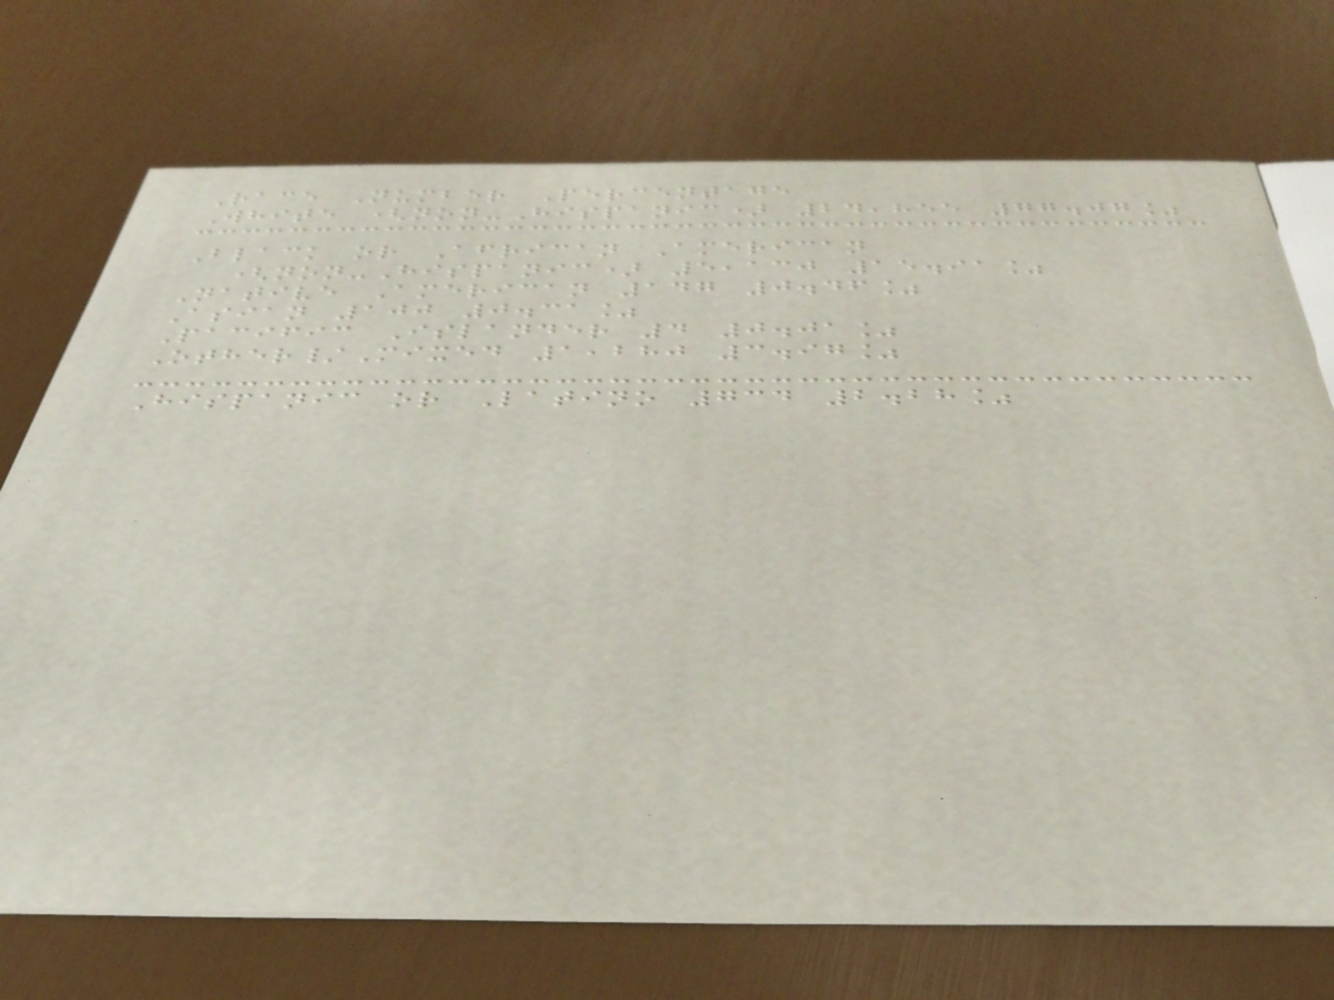Race Number Percentage
White (non-Hispanic) 24,855 77.07%
Black or African American
(non-Hispanic) 5,130 15.91%
Native American 147 0.46%
Asian 100 0.31%
Pacific Islander 4 0.01%
Other/Mixed 1,280 3.97%
Hispanic or Latino 734 2.28%
